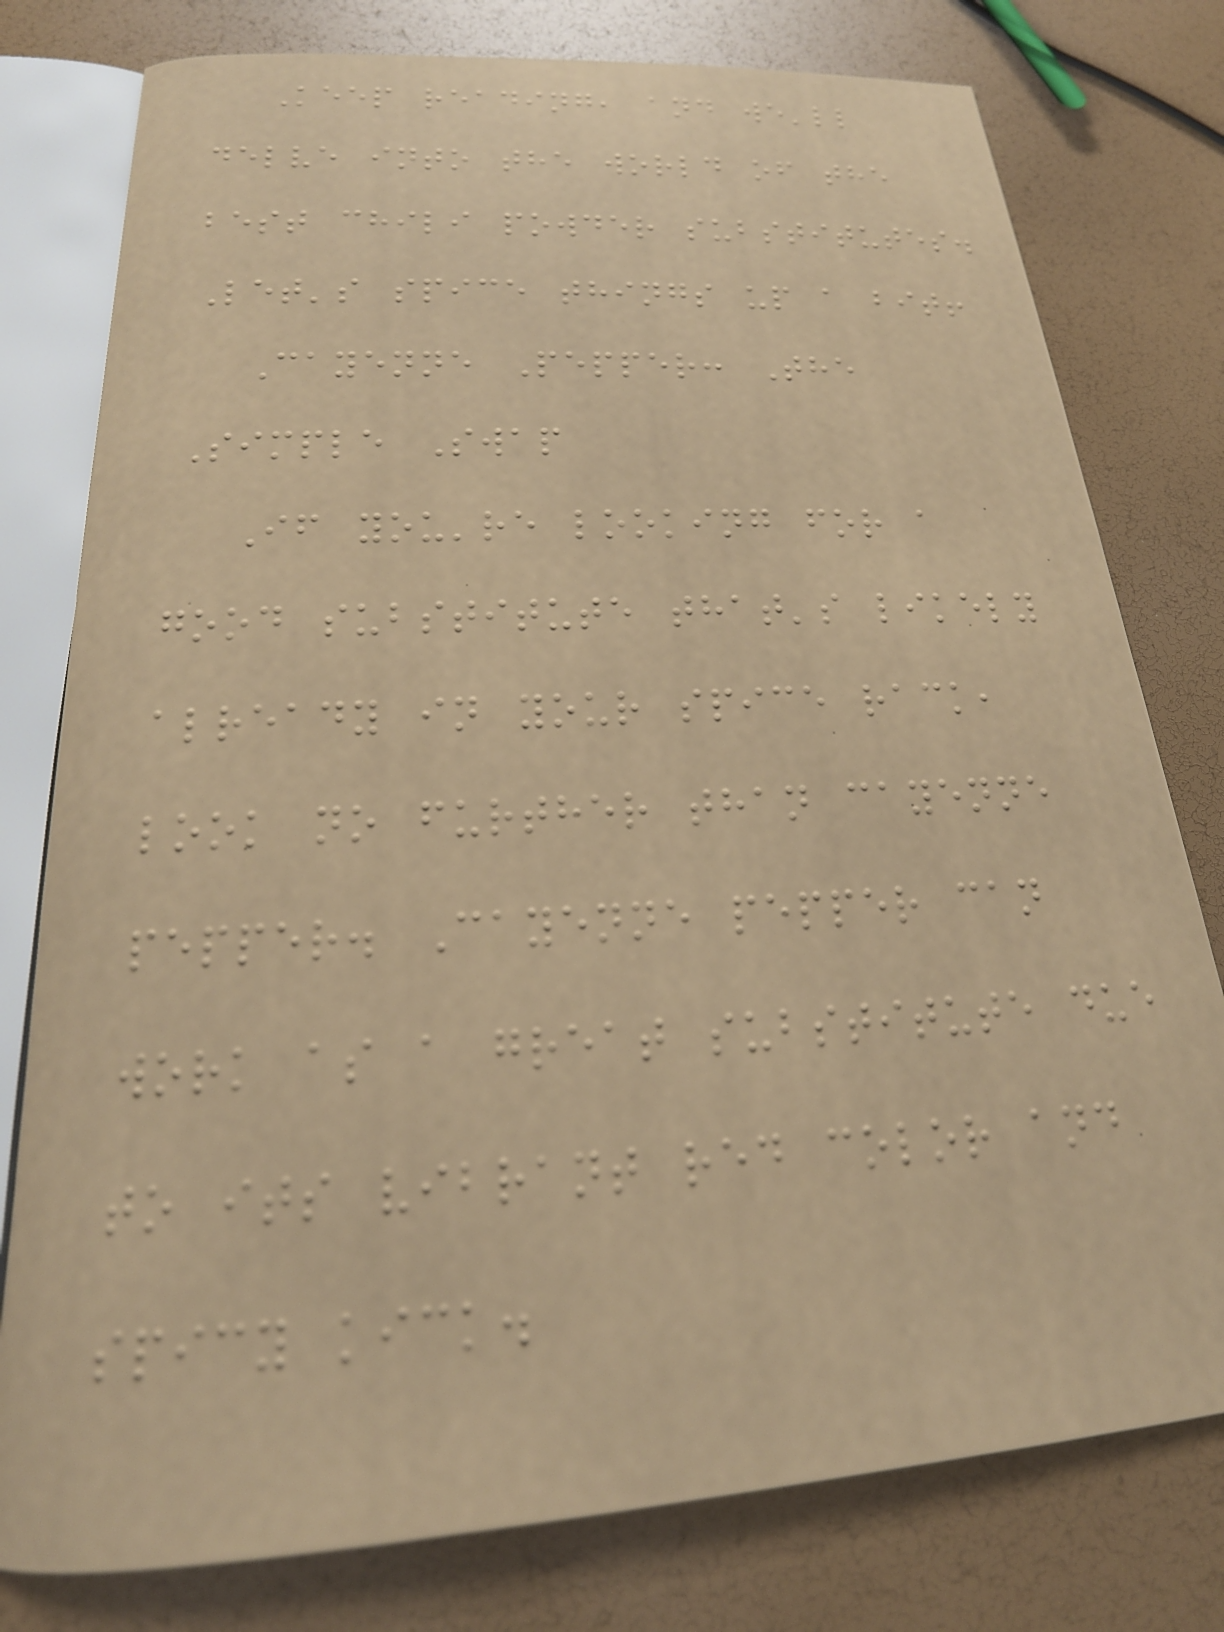Keep reading, and we'll
delve into the world of the
best chili powder substitutes.
Let's spice things up a bit!
Cayenne Pepper: The
Simple Swap
If you're looking for a
good substitute that's likely
already in your spice rack,
look no further than cayenne
pepper. Cayenne pepper can
work as a great substitute due
to its vibrant red color and
spicy kick.
